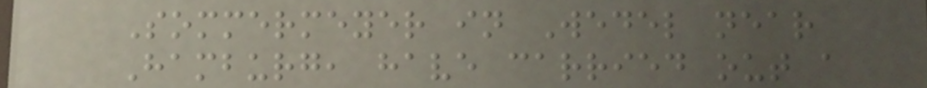Sommermeyer in Wedel near
Hamburg, have carried out a
